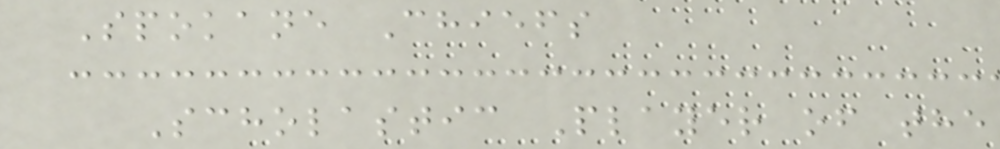Spokane Chiefs
Scholastic Player of the
